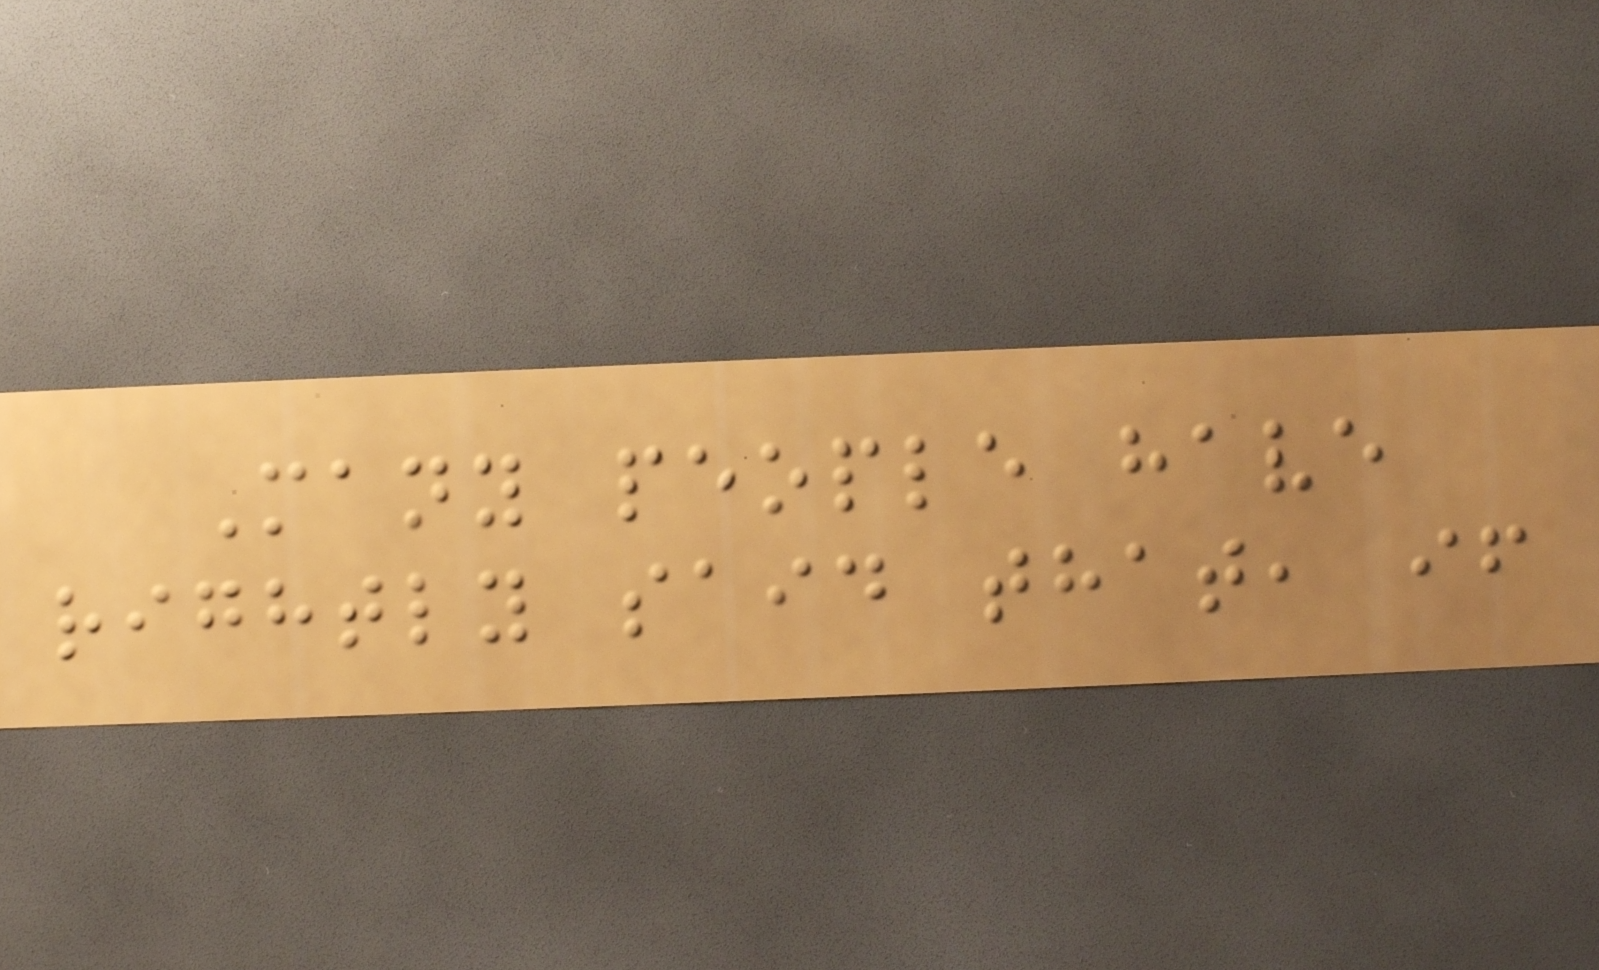Many people have
rightly said that, if
